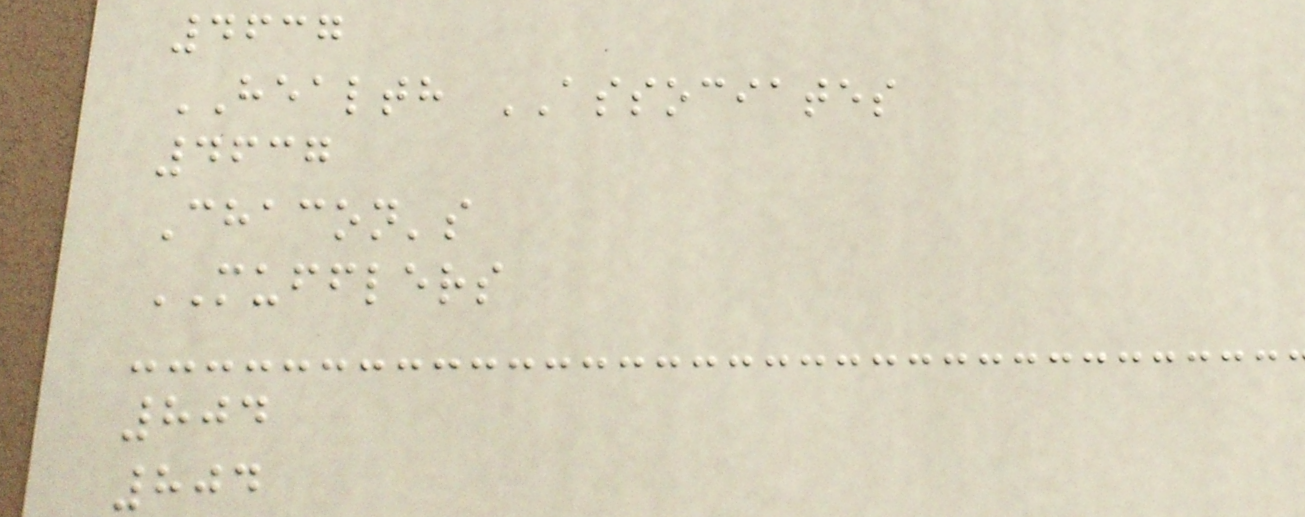4637
HEALTH ASSOCIATES
4637
Chacon's
MUFFLERS
804
804
